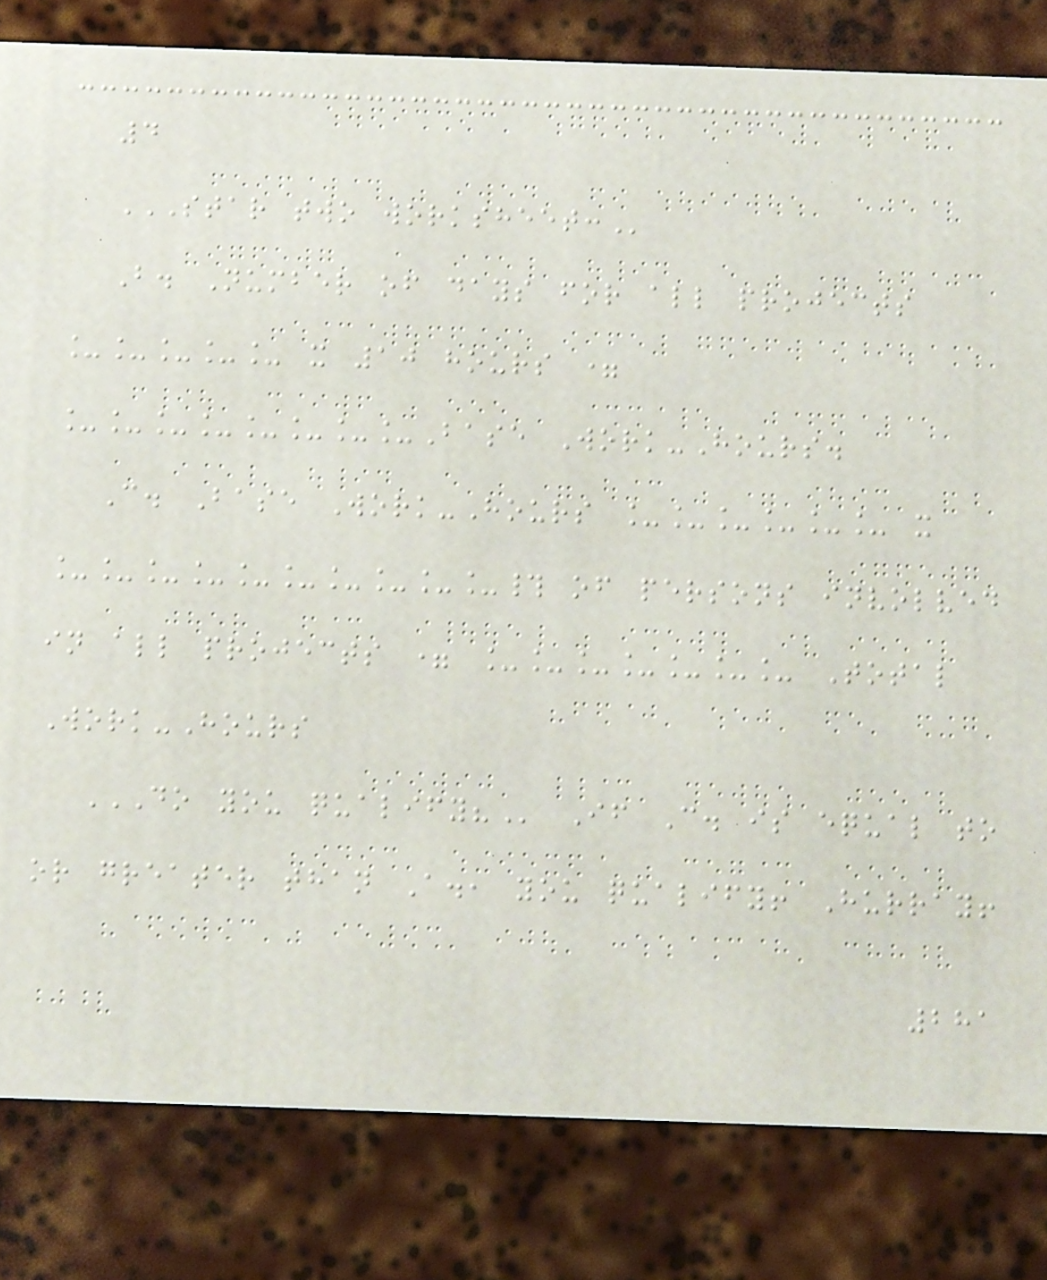4
STAR TWO WORKSHEET:
B. Number of days for all projects
_____ x 10 hours =
________Base Work-Hours.
C. Base Work-Hours ______ x
__________# of persons involved
in all projects = _______ Total
Work-Hours
DO YOU QUALIFY? If C. is equal to
or greater than A., you qualify! Hurray!
281
